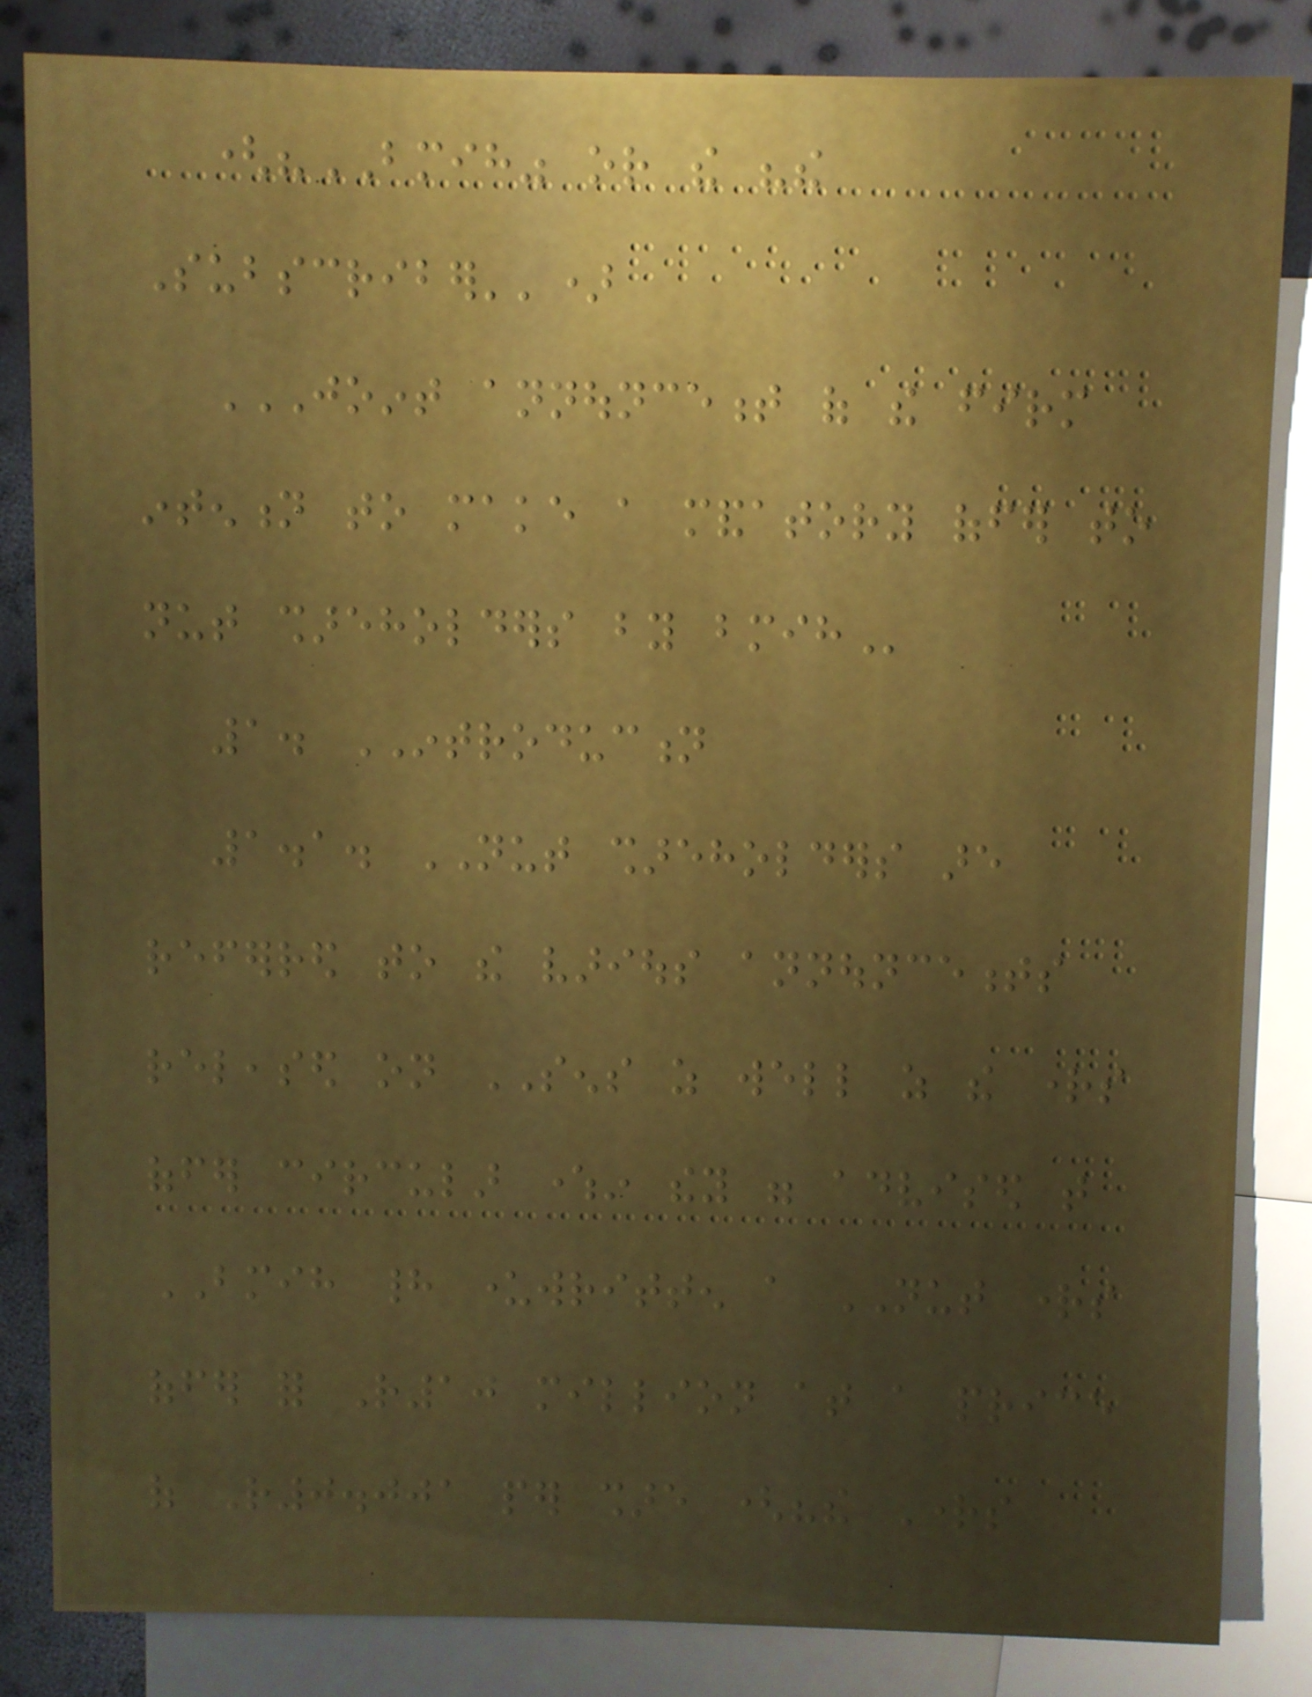("BMIH" or the "the
Subscriber'')
JOINT ANNOUNCEMENT OF THE FIRM
INTENTION TO MAKE A MANDATORY OFFER TO
NUT SHAREHOLDERS BY BMIH
1. INTRODUCTION
1.1. NUT shareholders are
referred to the various announcements
released on SENS as well as the rights
offer circular wherein they were advised that
BMIH had underwritten a NUT rights
offer for R10 million at a price
of R0.001 per share ("the Rights
